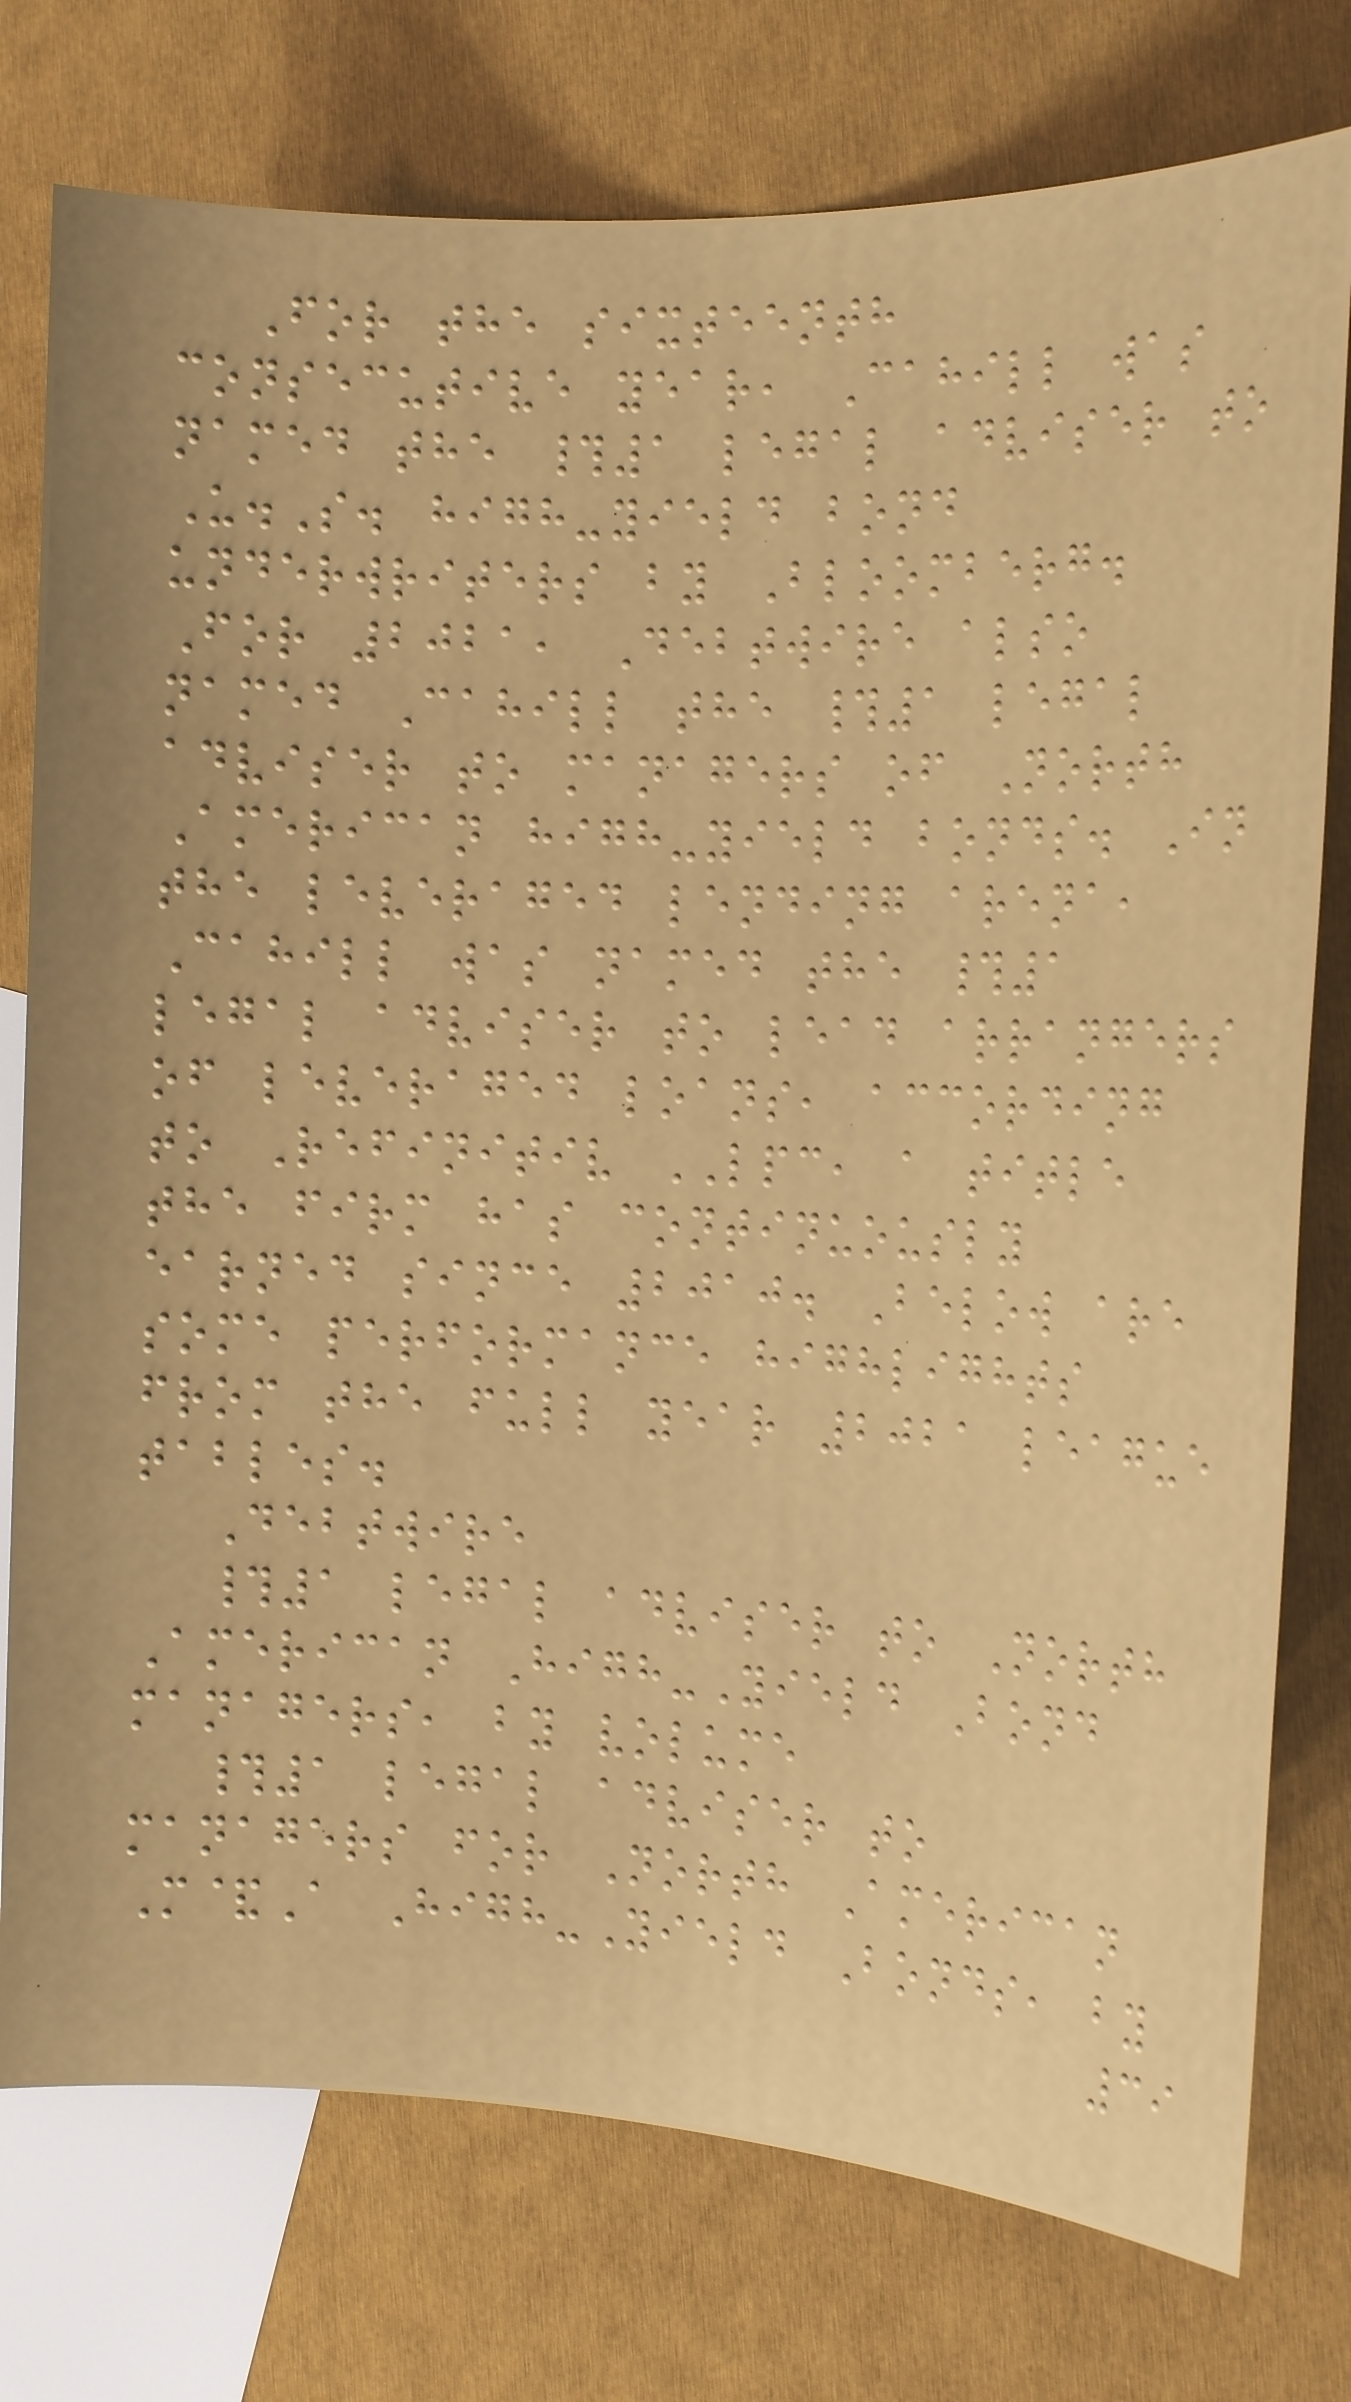For the sixteenth
consecutive year, Cahill was
named the #1 legal adviser to
U.S. high-yield bond
underwriters by Bloomberg.
For 2021, Debtwire also
named Cahill the #1 legal
adviser to managers of North
American high-yield bonds. In
the leveraged lending arena,
Cahill was named the #1
legal adviser to lead arrangers
of leveraged loans, according
to Refinitiv LPC, a title
the firm has continuously
earned since 2010. Below are
some performance highlights
from the full year 2021 league
tables.
Debtwire
#1 legal adviser to North
American High-Yield Bond
managers, by volume
#1 legal adviser to
managers for North American
M&A High-Yield Bonds, by
39
